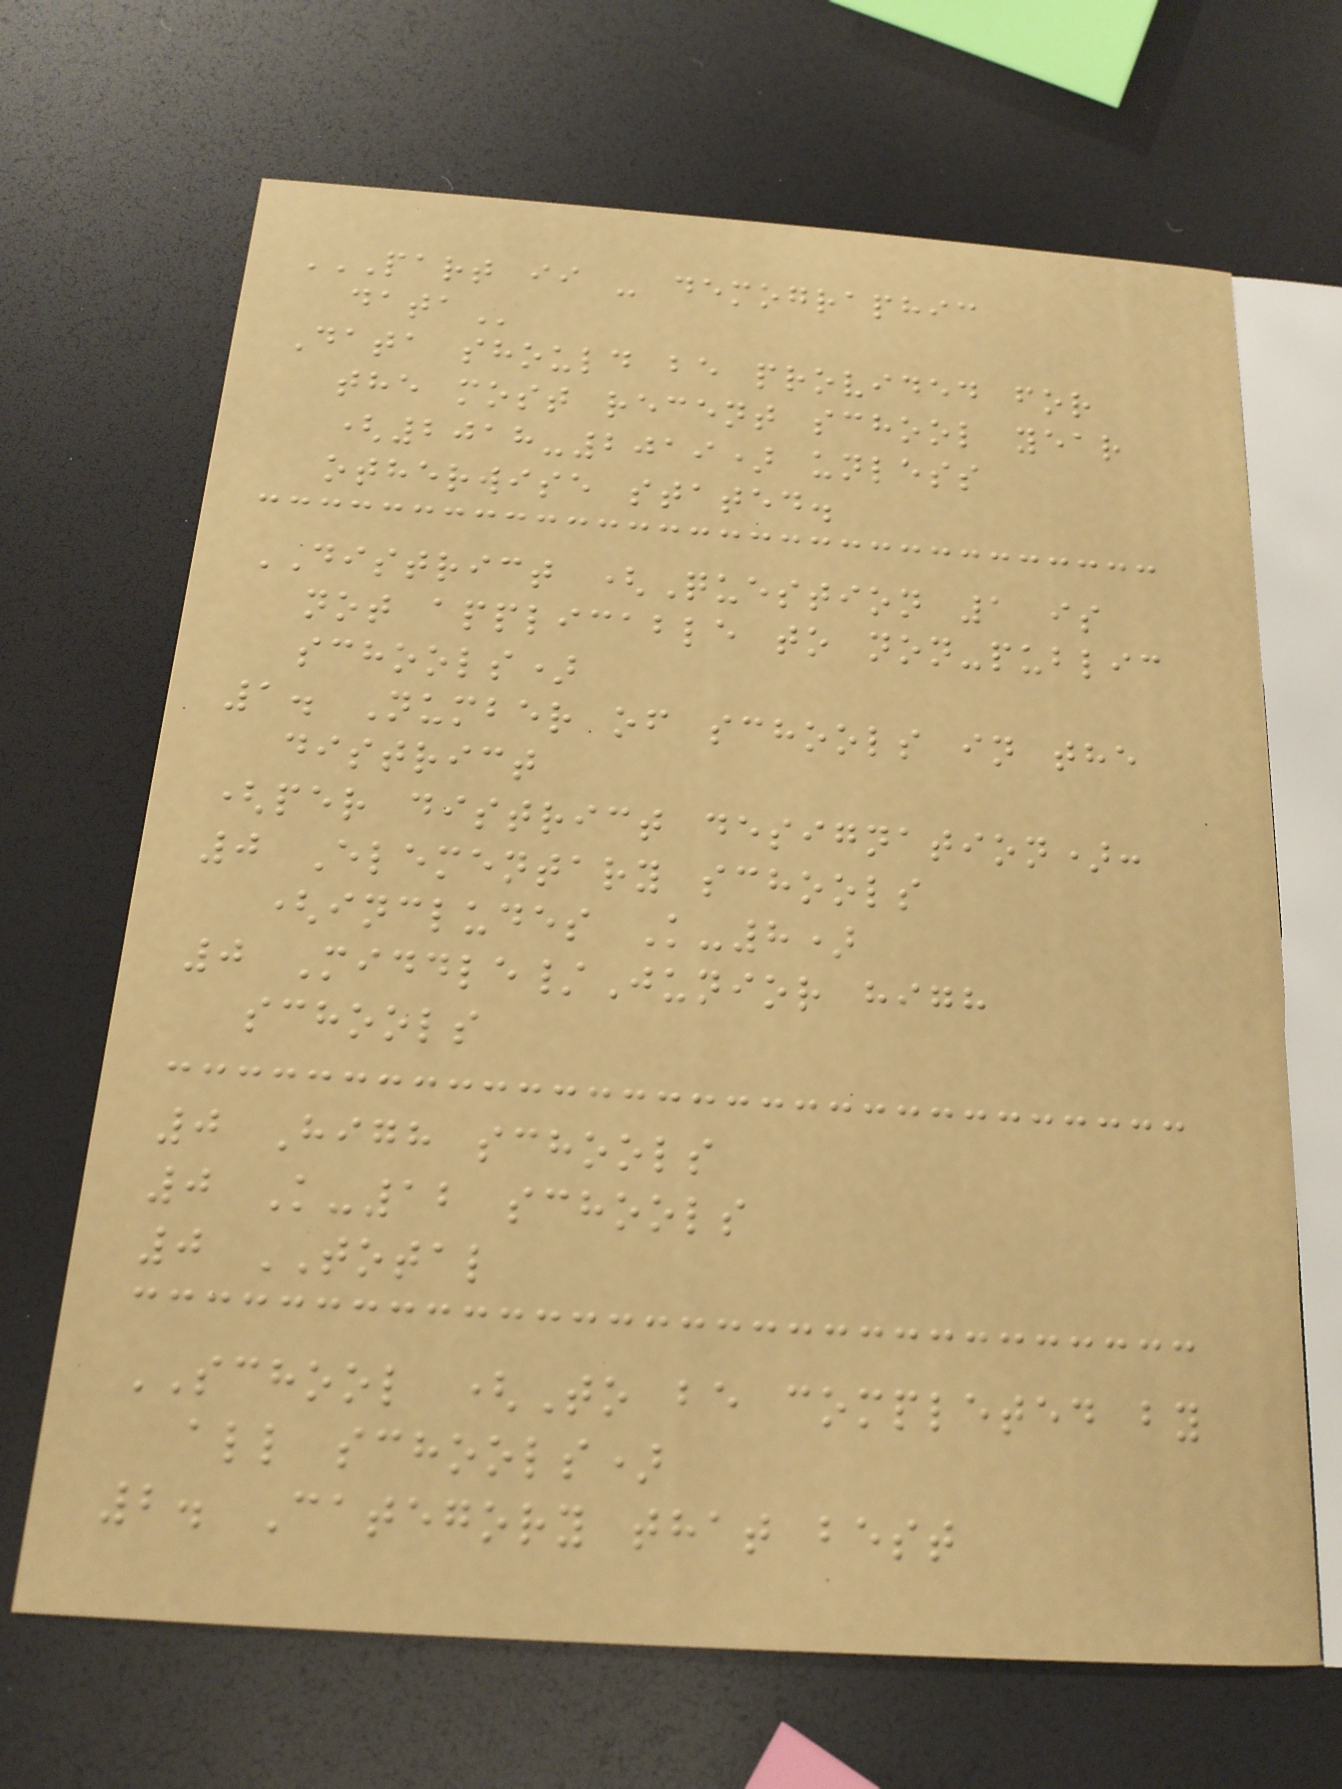PART II - DEMOGRAPHIC
DATA
Data should be provided for
the most recent school year
(2018-2019) unless
otherwise stated.
DISTRICT (Question 1 is
not applicable to non-public
schools)
1. Number of schools in the
district
(per district designation):
0 Elementary schools
(includes K-8)
0 Middle/Junior high
schools
0 High schools
0 K-12 schools
0 TOTAL
SCHOOL (To be completed by
all schools)
2. Category that best
